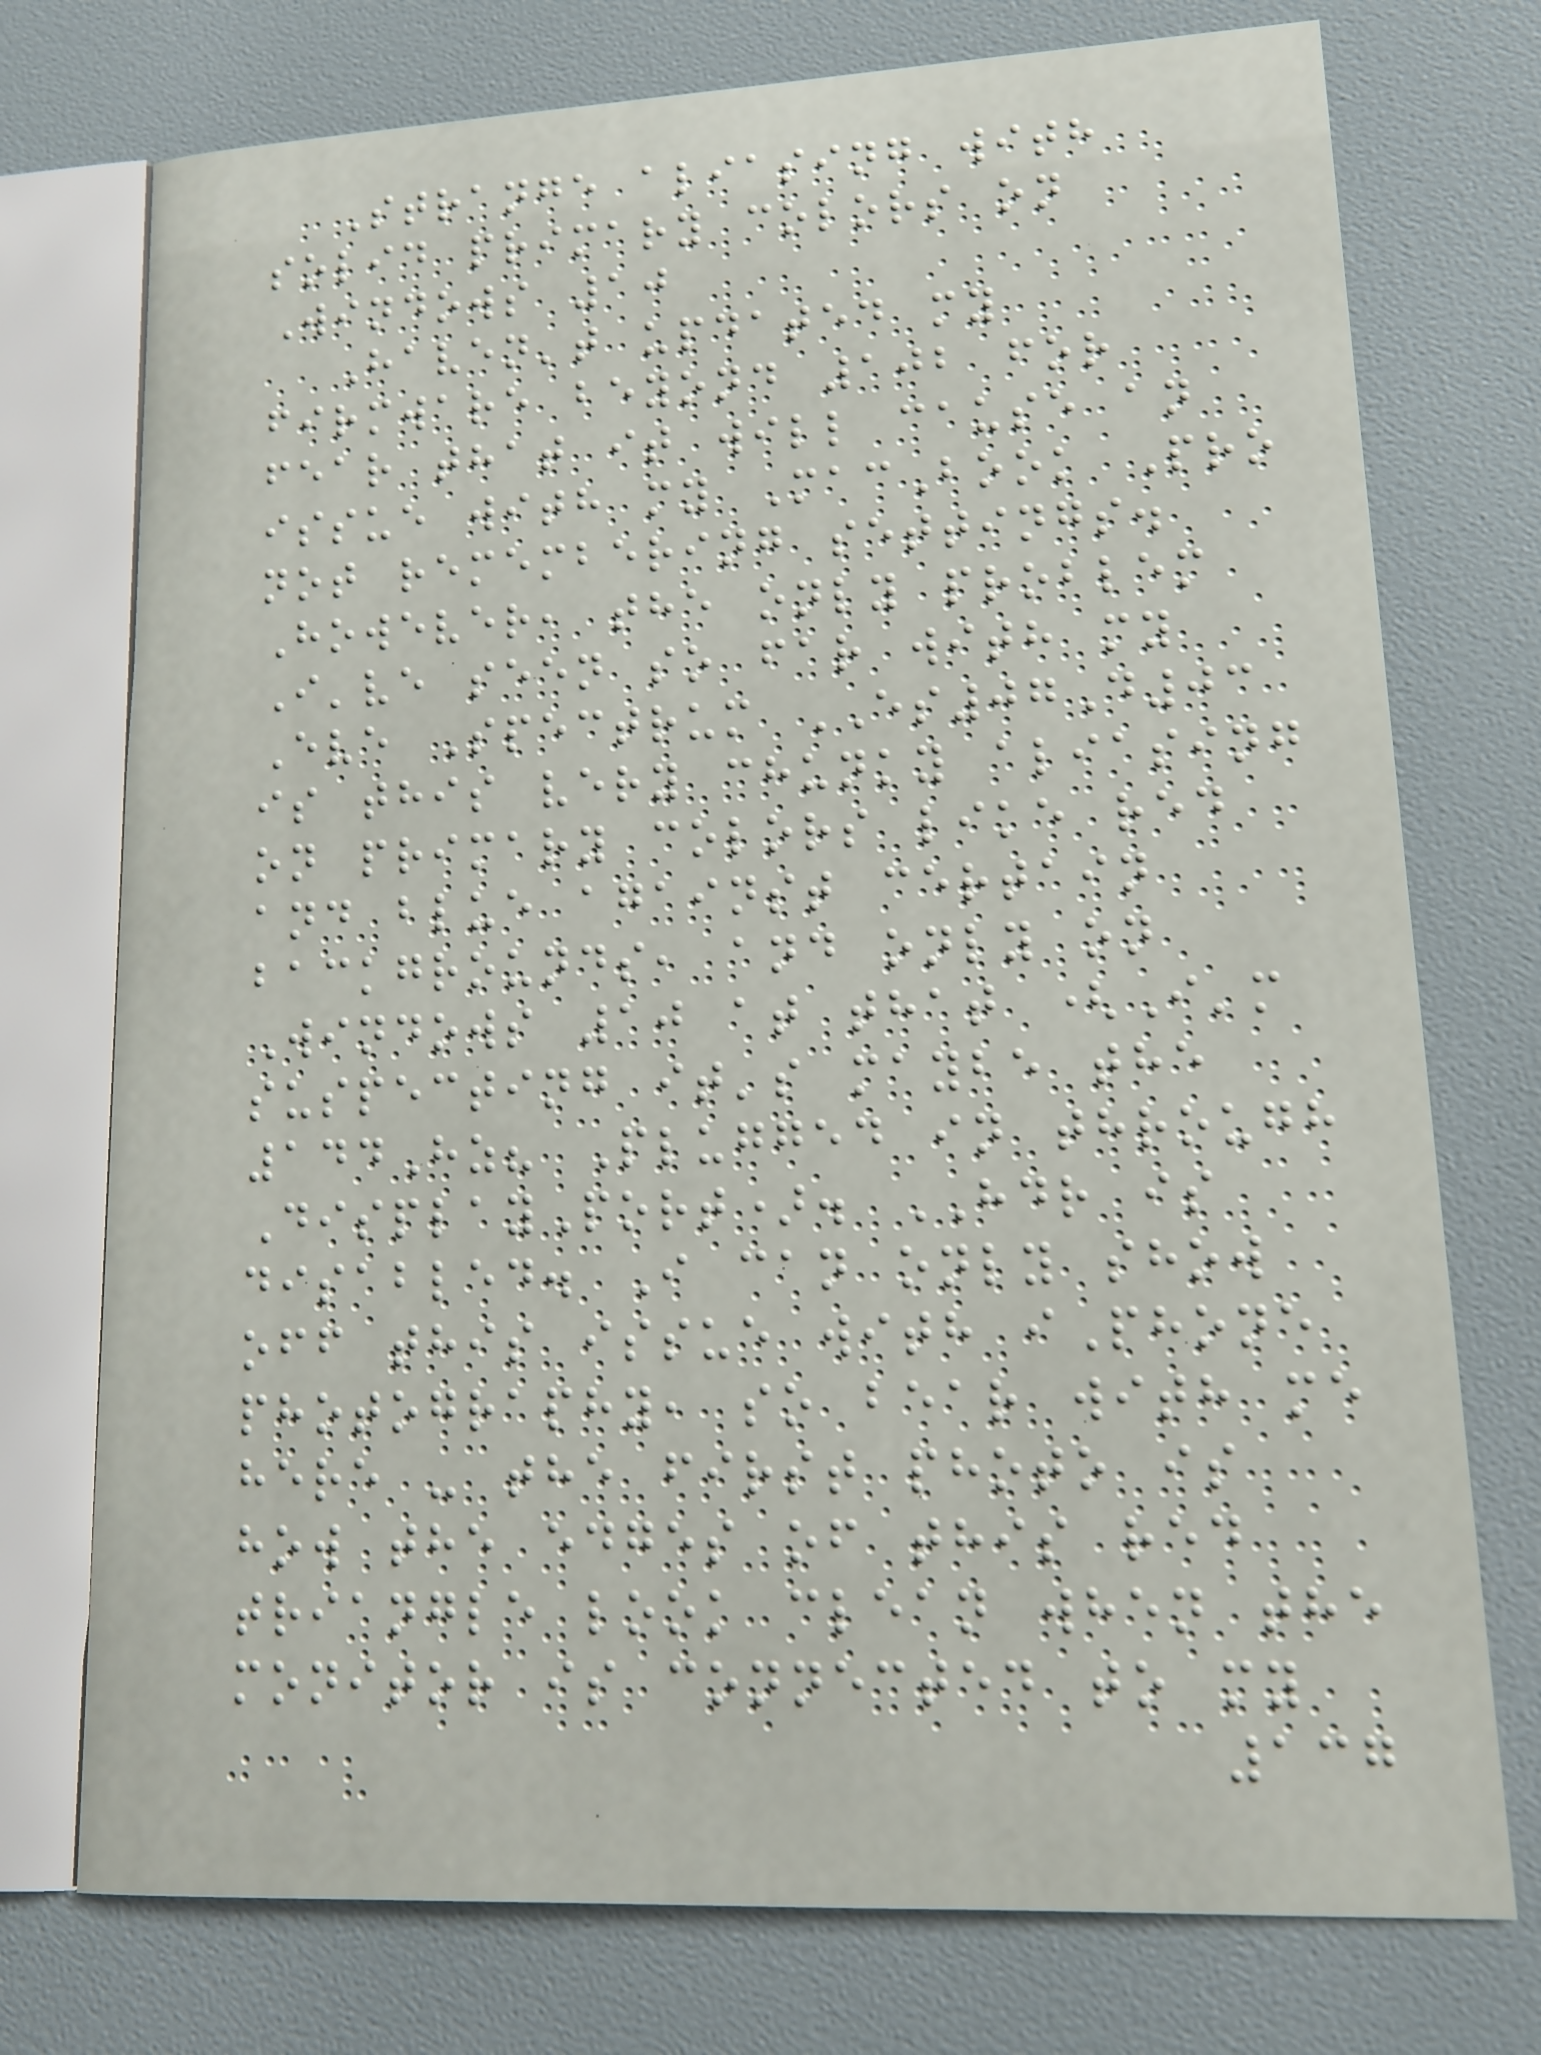Strange aliasing with
solid primary colors on
Windows 10
Haven't updated my
firmware beyond 102 for
fear that it will cause an
issue with my MacBook Pro
not remembering settings.
However, the only problem
I've seen so far with my
Eve Spectrum ES07D03
is this very chunky aliasing
on primary colors like red
and blue against certain
backgrounds, and only on
Windows 10 at that (I'm
suspecting it's maybe the
144Hz? Plugged in through
DisplayPort). HDR is
disabled. I can only show
off this issue with iPhone
photography, so bear with me
here - the first photo is
how the edges of this red
triangle look clean when the
monitor is connected to my
137
